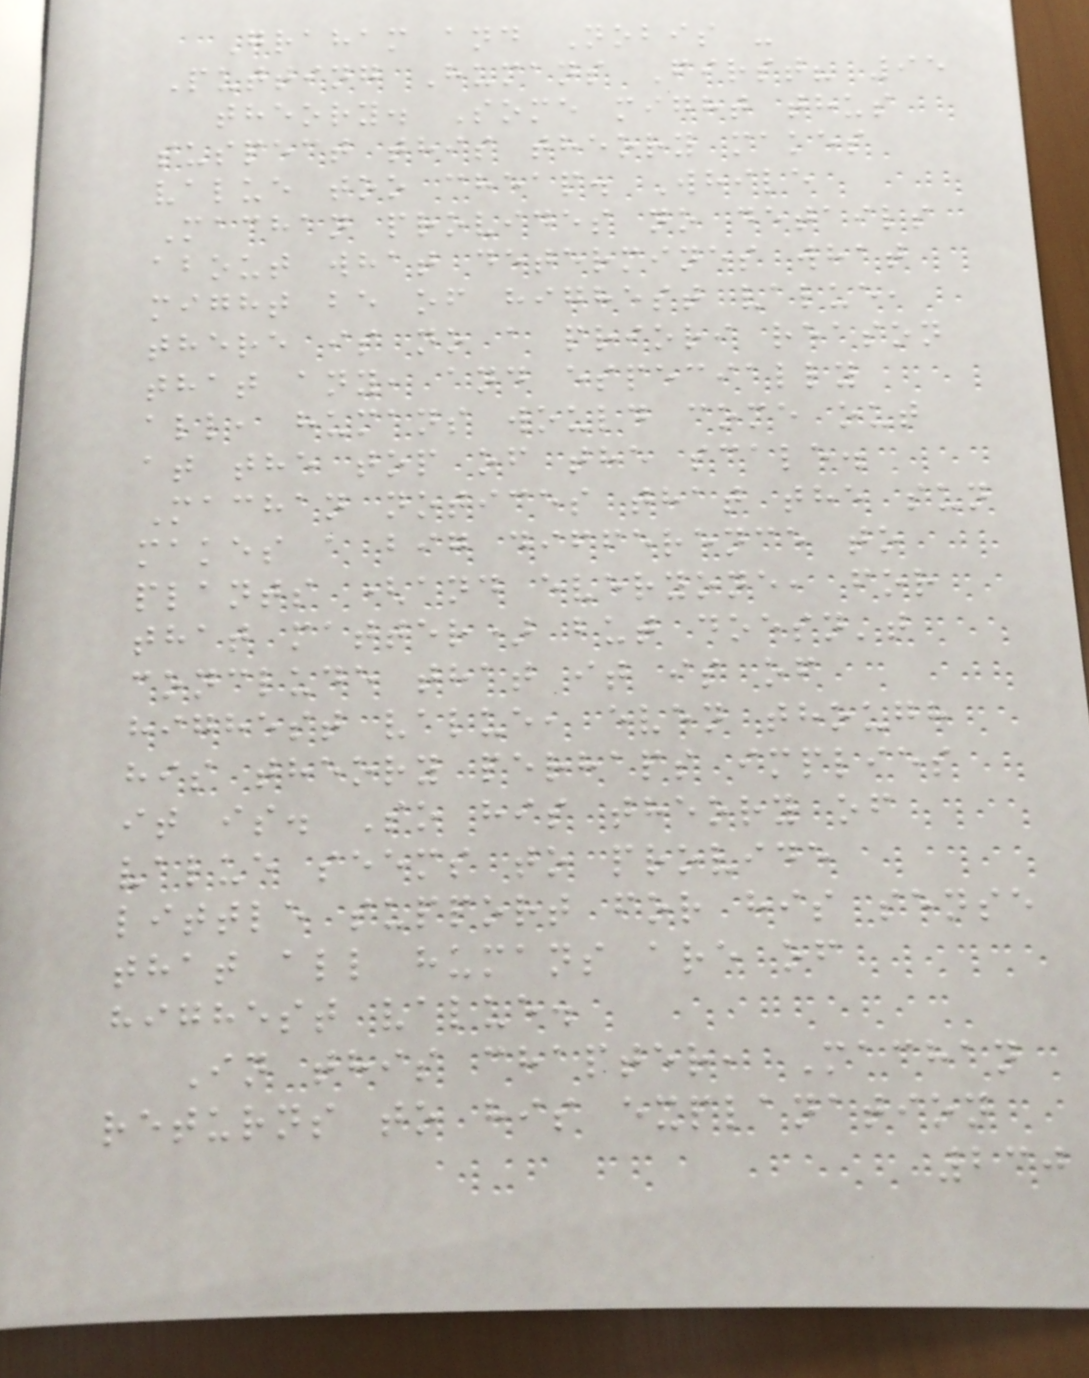Graham and Nobis -
Putting Humans First? 95
theory. Some might thus
suspect this theory makes
value too cheap. While
Machan provides no details
about what determines what
might be of highest value,
there is no a priori reason
that any, and especially
all, humans would come out
at the top of the scale.
Machan notices that the sun
makes a big difference to
plants (and everyone, for
that matter) but doesn't
conclude that it is of
highest value, even though
his theory perhaps implies
it is. So his theory of
value seems to provide
little support for his sense
that all humans are of
highest value.
In this chapter, Machan
returns to his explanation
230
